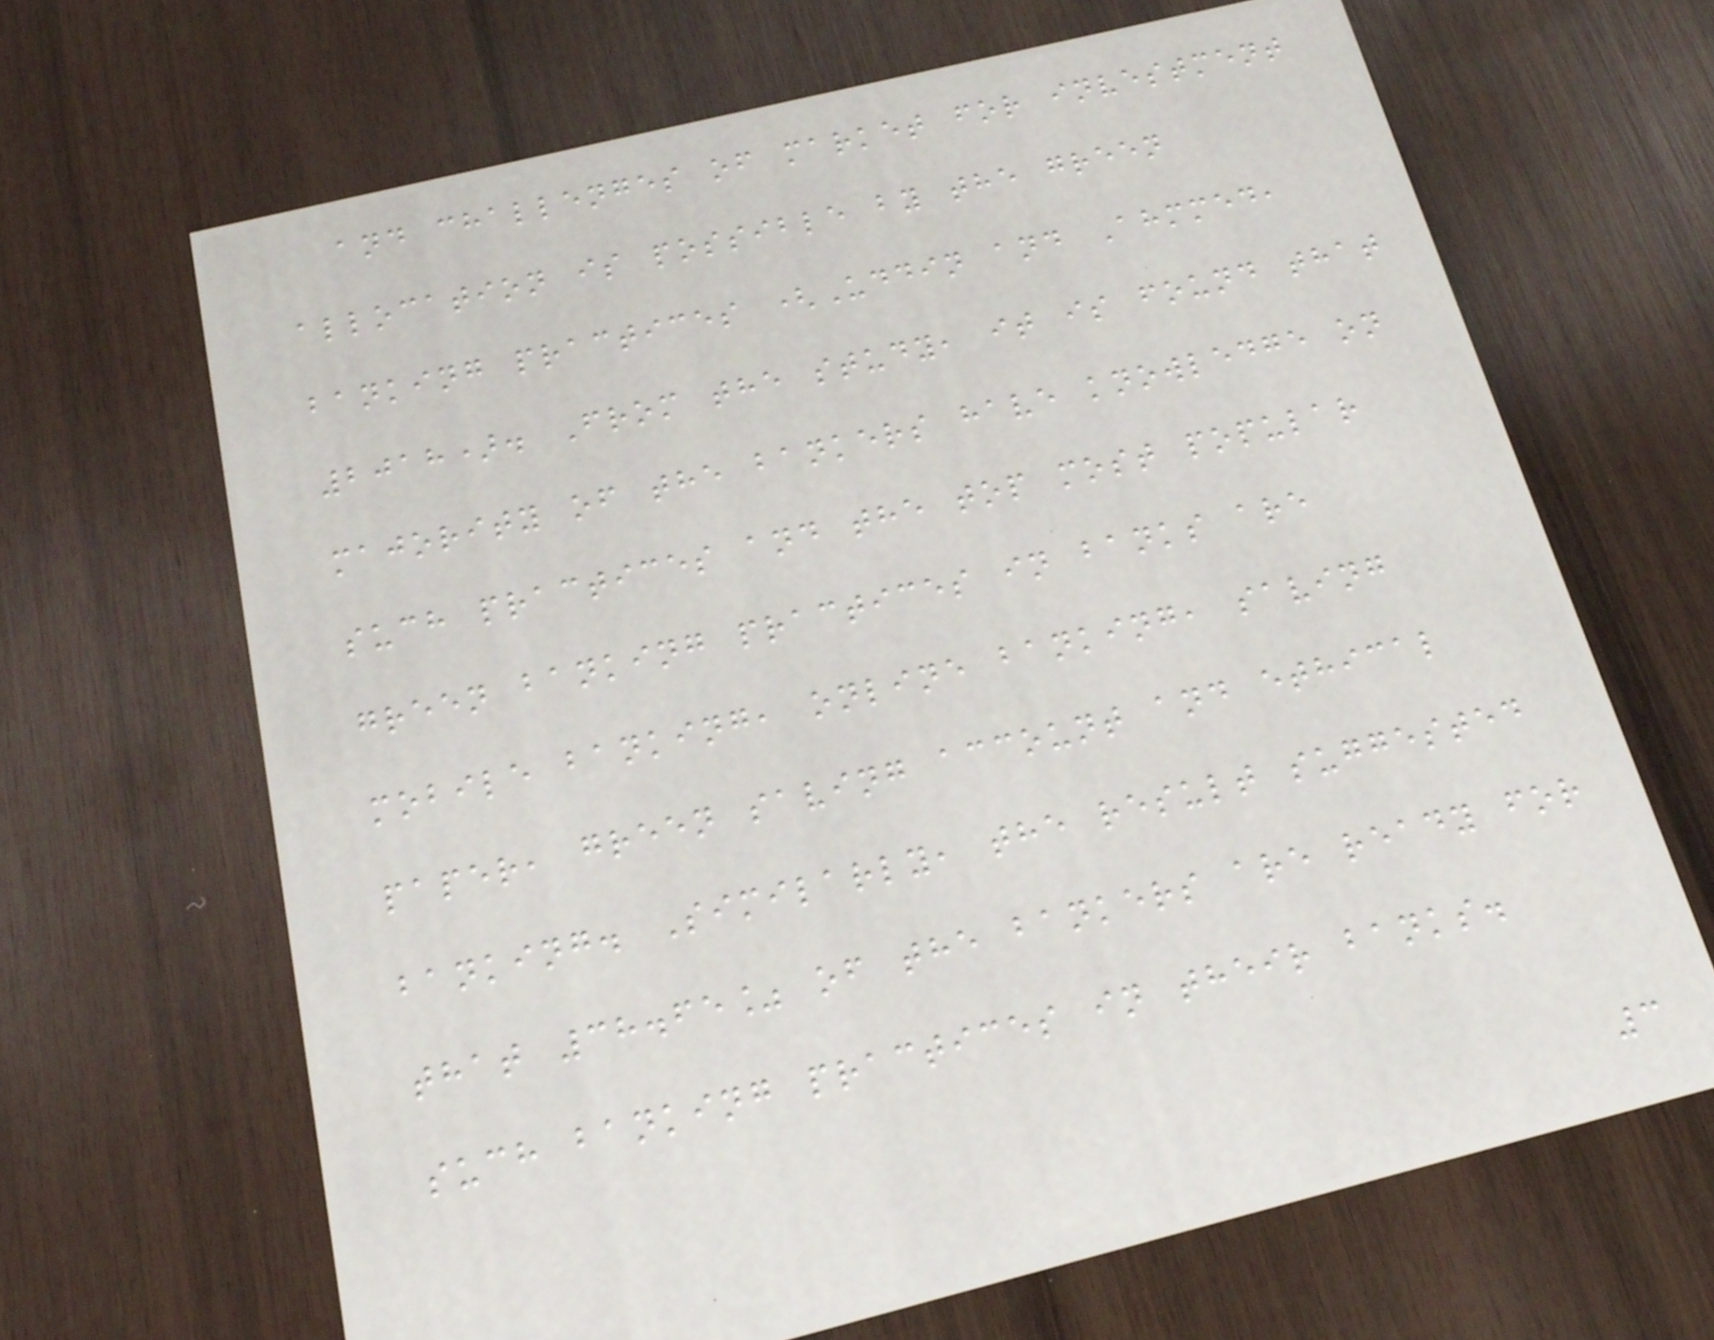and challenges of market for investment
allocation is possible by the green
banking practices (Uddin and Ahmmed,
2018). From the study, it is found that
majority of the bankers have knowledge on
such practices and the top most popular
green banking practices in banks are
mobile banking, online banking, saving
paper, green saving account and ethical
banking. Similarly, the result suggested
that 38.65% of the bankers are ready for
such banking practices in their banks.
3
